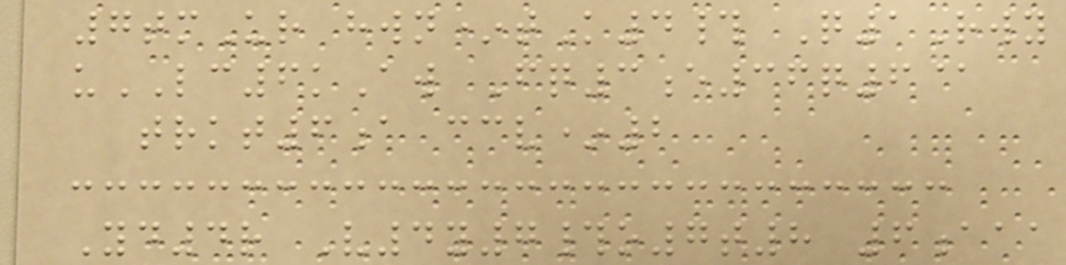7tmUr hwn*tK4# Q1Rwy
uLC6kAw Fq3e36q6@
trkt6a ccv*2
Yd4r V4y7#o7t8 6aaa
